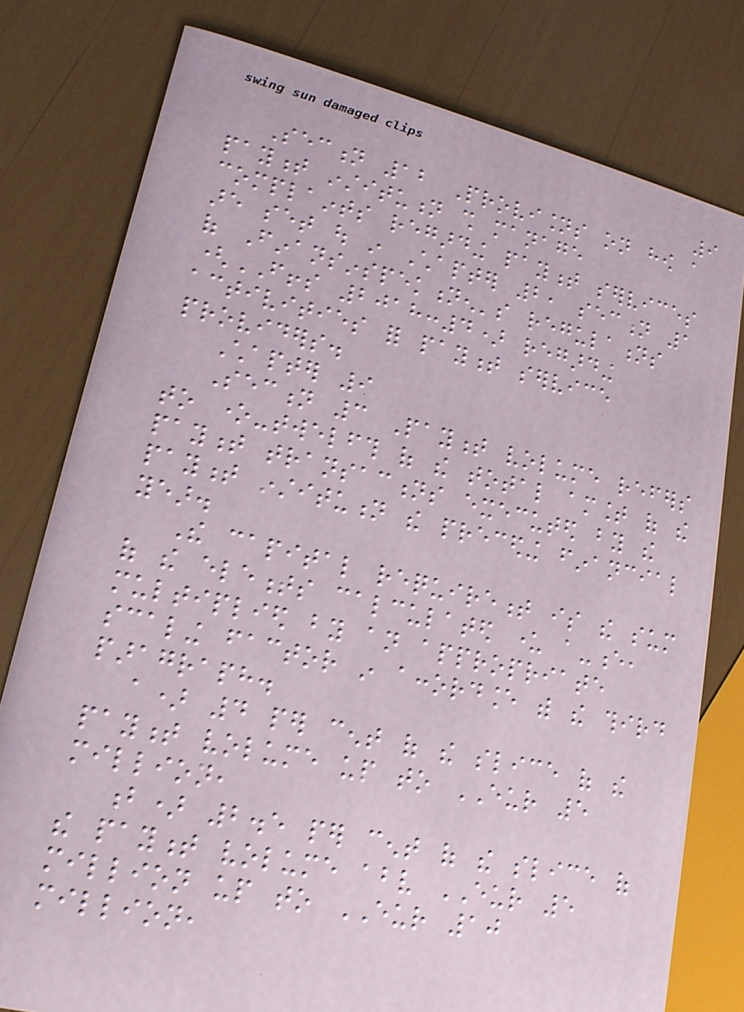9
Section 12 Provisions on how a
payment institution shall manage
complaints regarding payment services
are set out in Chapter 2, section 1
of Finansinspektionen's regulations
(FFFS 2018:4) regarding
activities for payment service
providers.
Chapter 9
Section 3 Payment volume refers
to one-twelfth of the total amount of the
payment transactions executed by the
payment institution the preceding financial
year.
The capital requirement is the sum
of the elements calculated under a-e,
multiplied by an appropriate
scaling factor in accordance with the third
paragraph.
a) 4 per cent of the slice of the
payment volume up to EUR 5
million,
b) 2.5 per cent of the slice of
the payment volume above EUR 5
million up to EUR 10
million,
